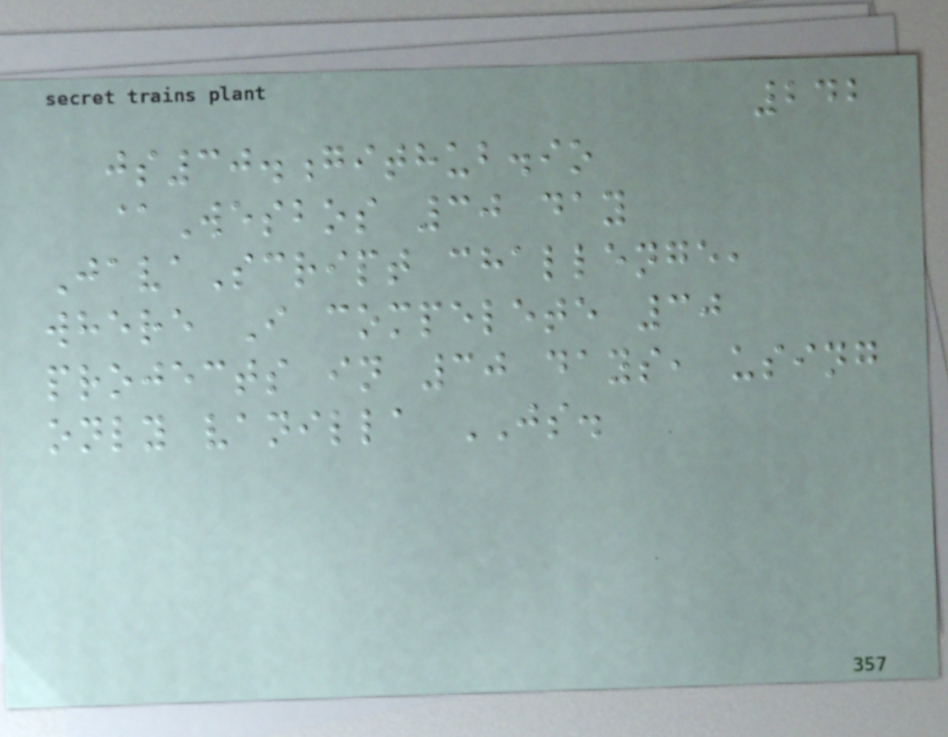242
js30.github.io
@Wesbos 30 day
JavaScript challenge,
where I compelete 30
projects in 30 days, using
only vanilla JS.
